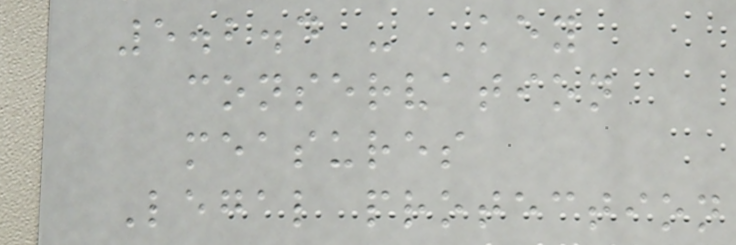5.2.4 - Key
conservation
measures
Legal protection
